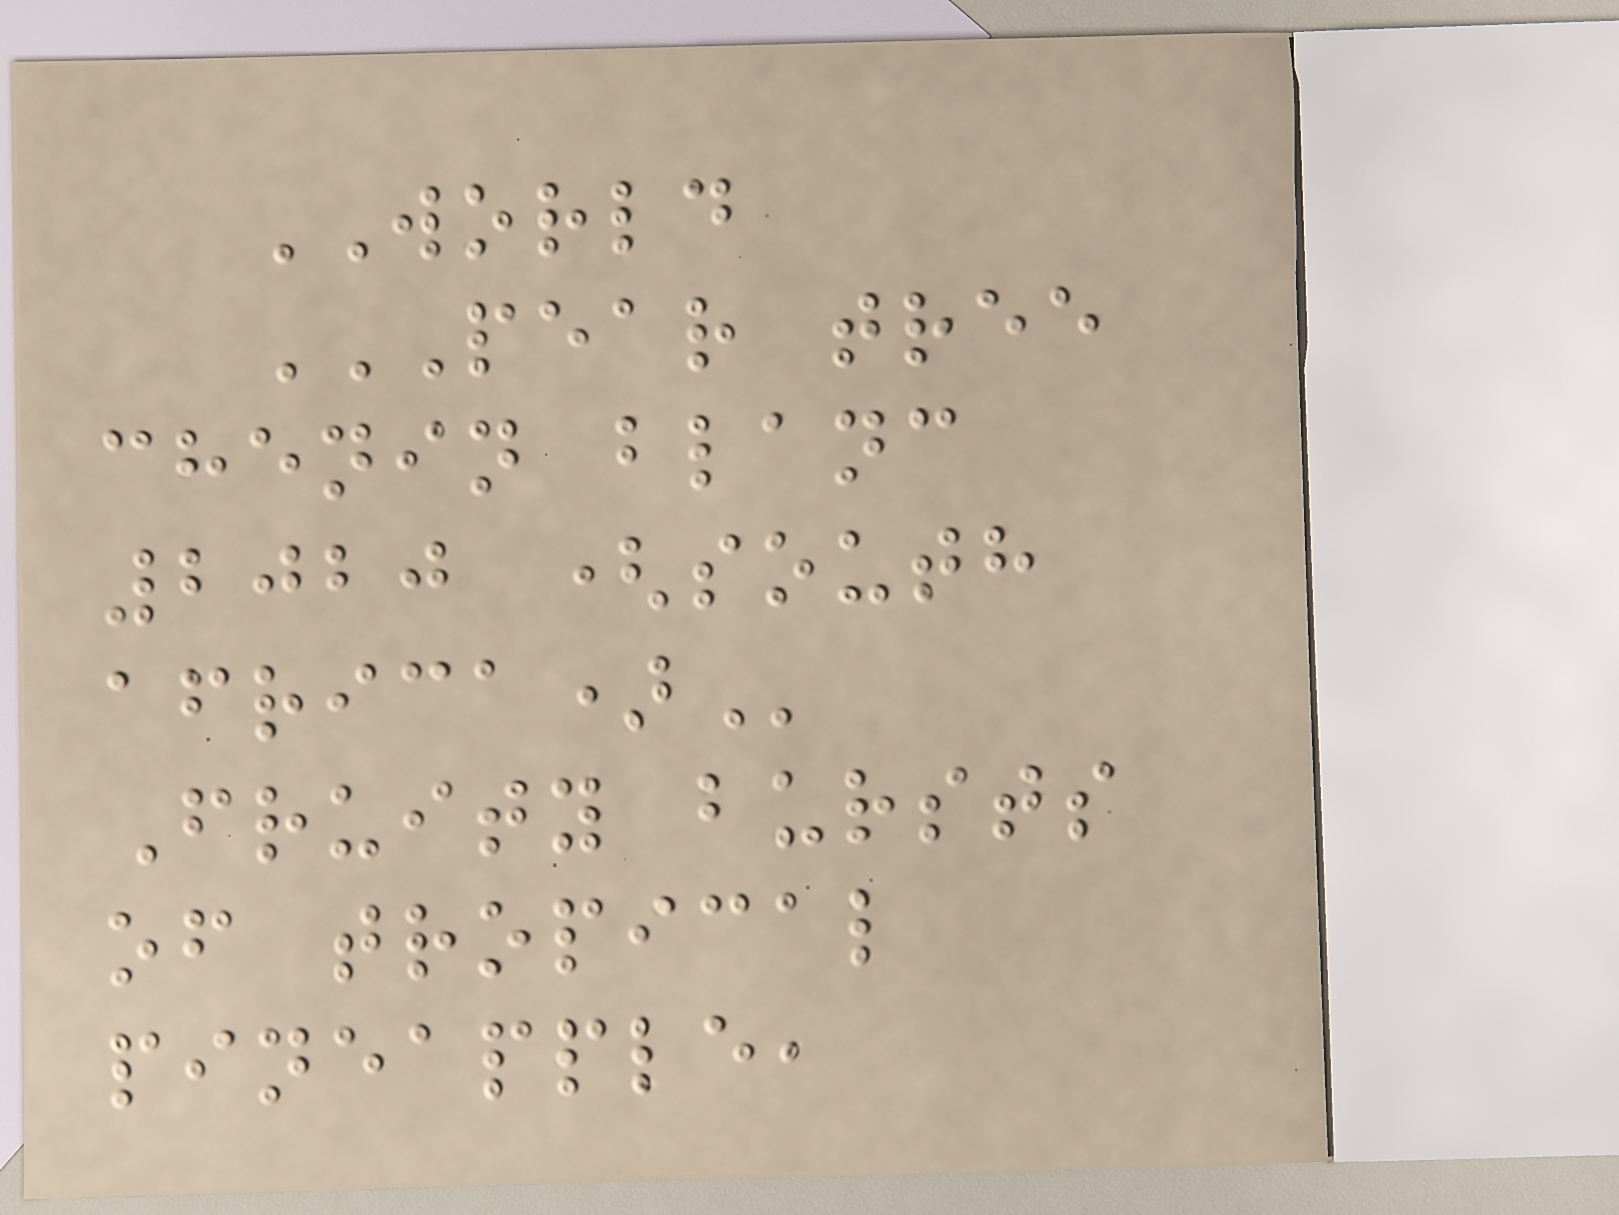WORLD
PEAR TREE
CHENIN BLANC
2020 (SOUTH
AFRICA)
Fruity bursts
of tropical
pineapple,
